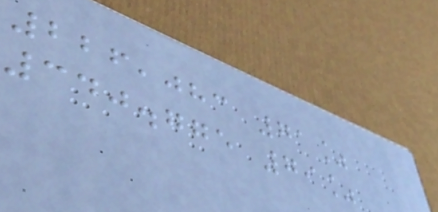226,083 71%
340.775 79%
